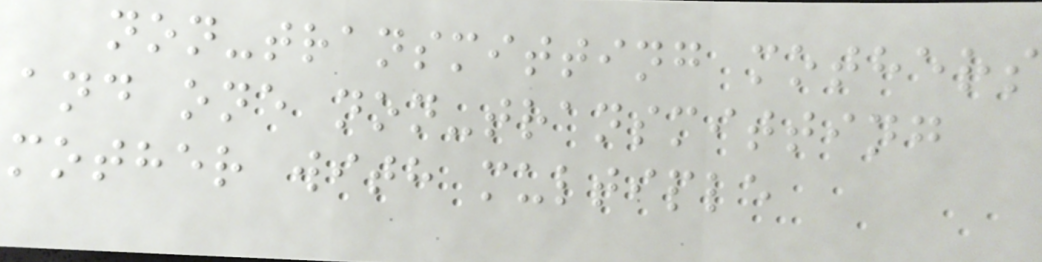non-transmitting mothers
and one non-transmitting
mother with multiple
